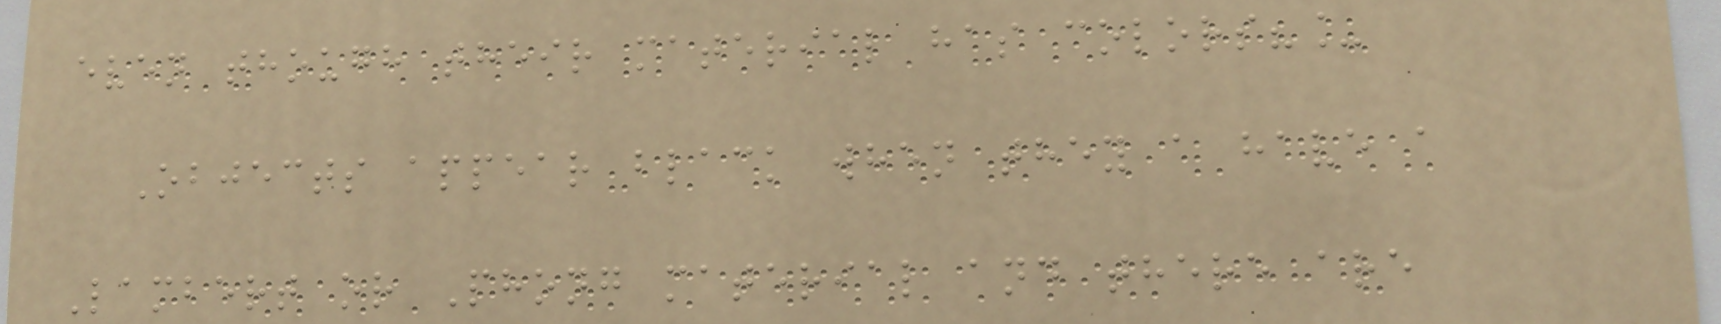even though their material has colors?_
Objects appear black when they a have a
Lambert or Phong material and there are
